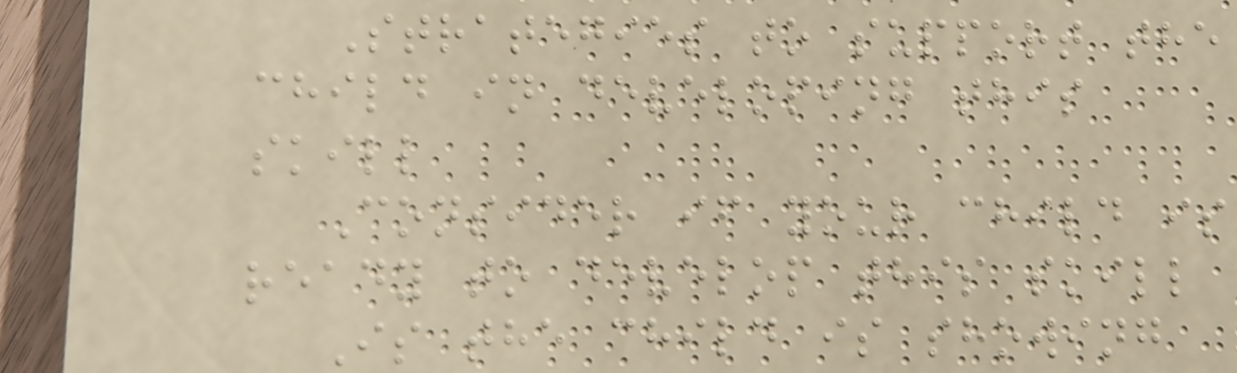Strategies to support the
child in developing this
skill
Consider if your child is
ready to develop this skill
Is the child is showing
